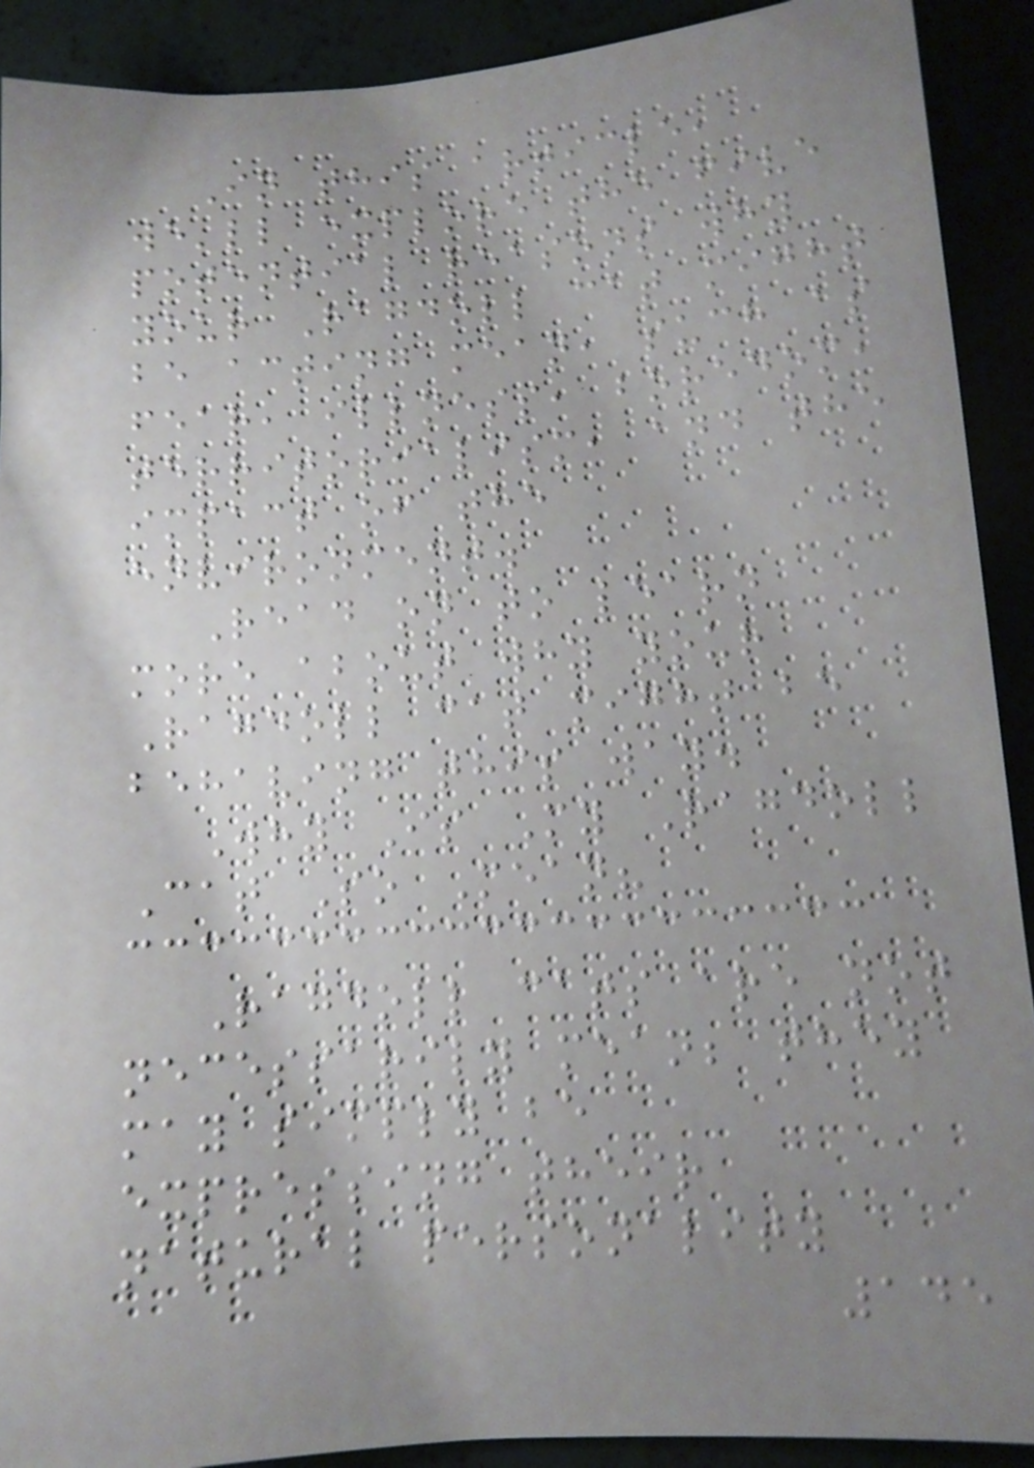In this article,
we'll explore the five
potential reasons why
your Ragdoll cat might
be acting mean, such as
fear, illness, boredom,
territorialism, and the
impact of the
environment.
Read on to learn
more about why your
Ragdoll cat might be
behaving this way.
Why Is My Ragdoll
Cat So Mean?
Ragdoll cats are not
necessarily mean; they
may simply be
expressing their
natural personality
145
